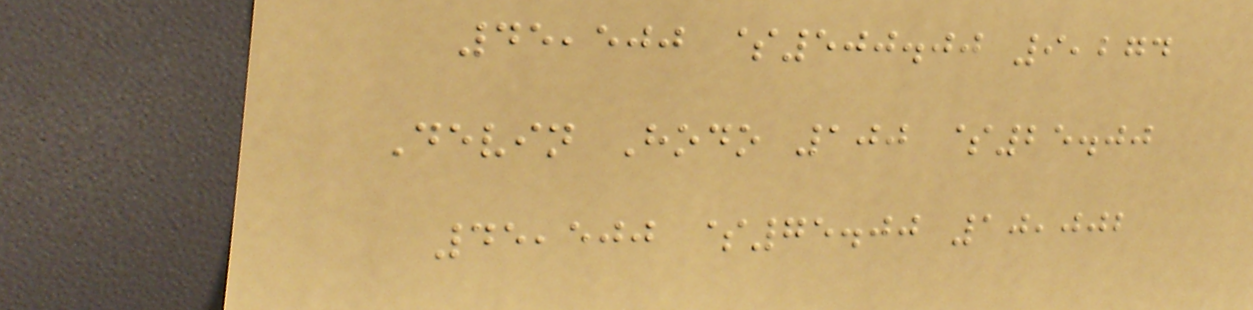45,500 $500.00 9,274
Devin Hodo 100 $25.00
45,500 $75.00 10,002
